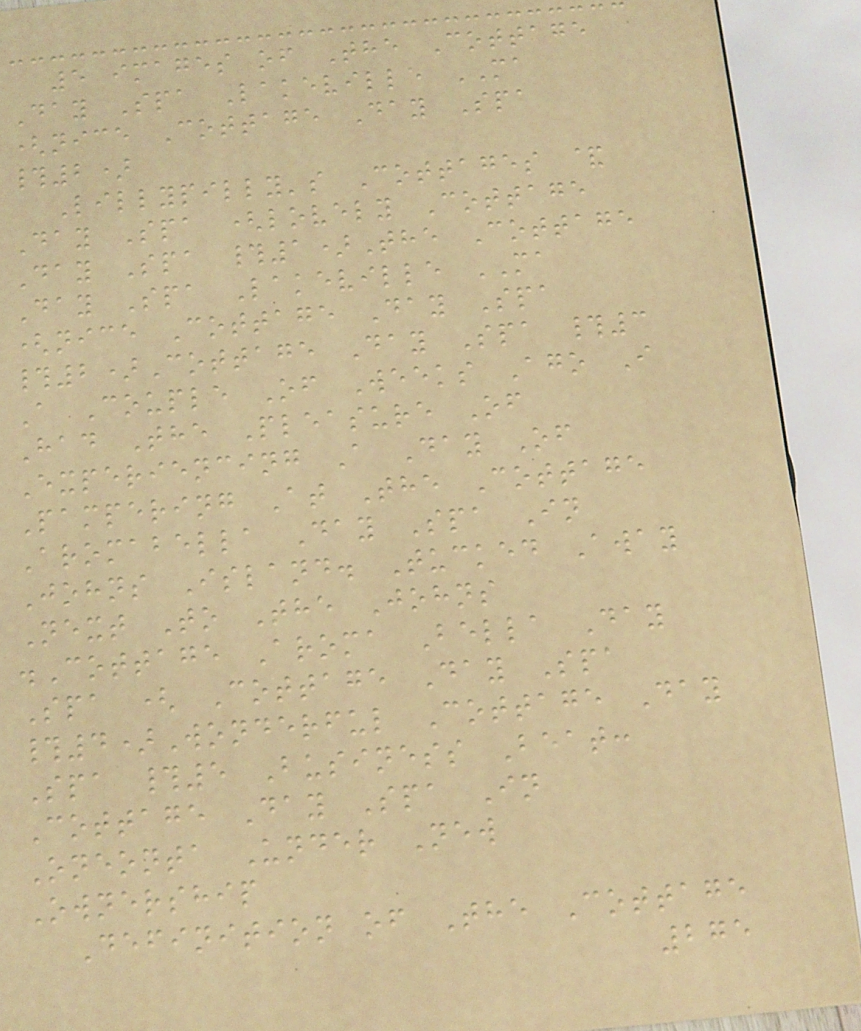5 images of The Cottage
Day Spa Lakeville MA
(nice Cottage Day Spa
#2)
Lillypilly's Cottages &
Day Spa (lovely Cottage
Day Spa #1)The Cottage
Day Spa Lakeville MA
(nice Cottage Day Spa
#2)Cottage Day Spa #3
A Couple Of Weeks Ago I
Had The Pleasure Of
Experiencing A Day Of
Pampering At The Cottage
Aromabella Day Spa In
Johns Island. Tucked Away
Next To The Johns
.Cottage Aroma Bella Day
Spa ( Cottage Day Spa
#4)Wonderful Cottage Day
Spa #5 Business Beat:
Cottage Day Spa In
Oneonta Under New
Ownership
Definition of The Cottage
275
